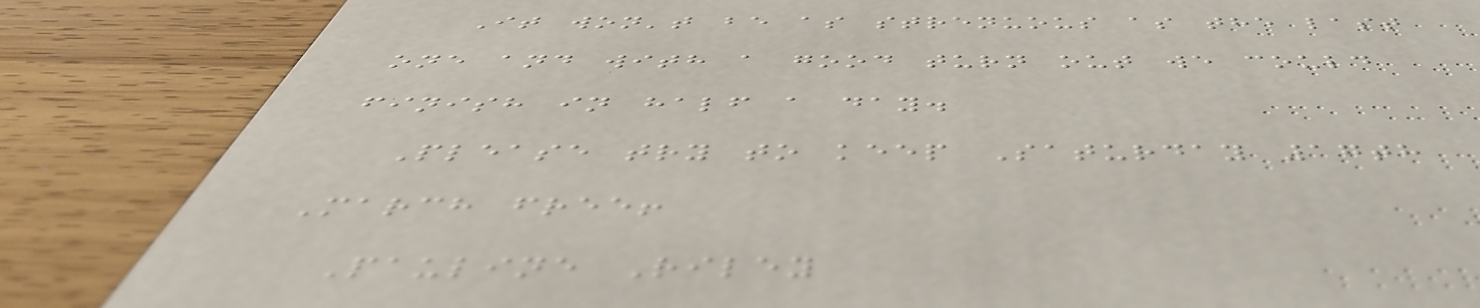It won't be as strenuous as the last
one and with a good turn out we could
finish in half a day.
Please try to keep Saturday 17th
March free!
Pauline Riley
